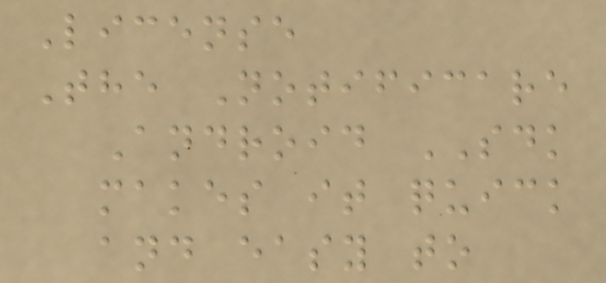License
The Notificare
Android SDK
makes it quick
and easy to
